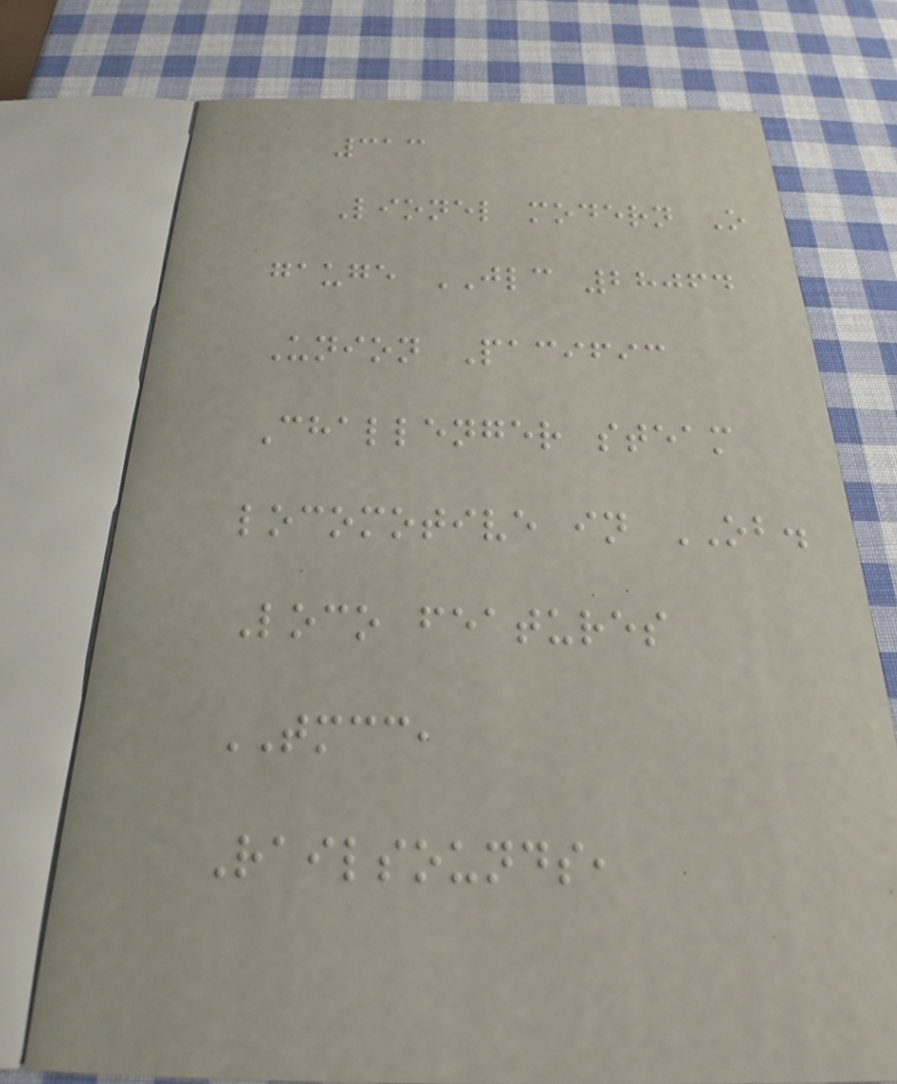313
Lionel modern O
gauge JLC 28064
Union Pacific
Challenger steam
locomotive in OB.
Loco features
TMCC,
Railsounds,
